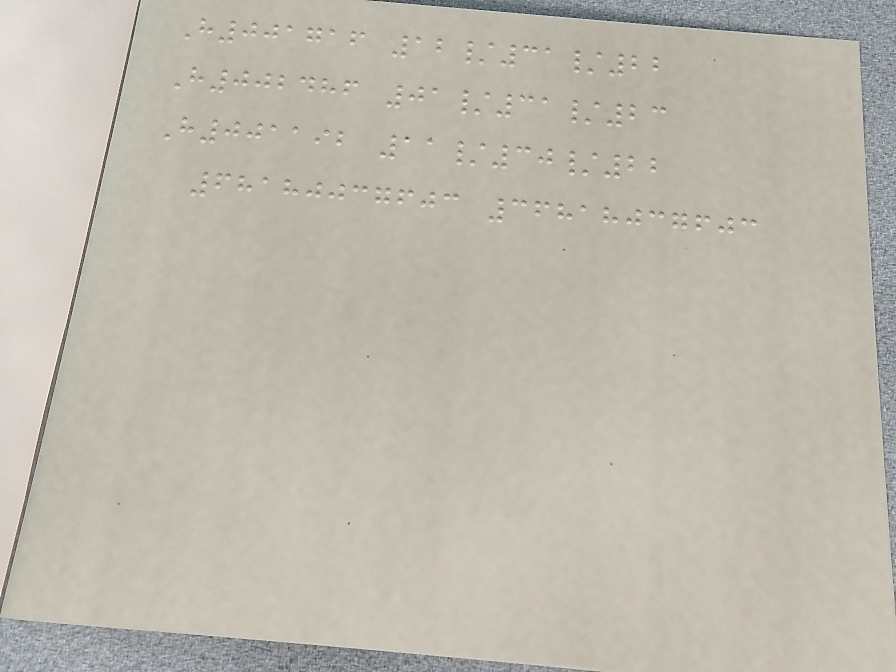H001716 12/31/22
H002486 01/31/23
H001192 11/30/22
68180037603 36818037603
